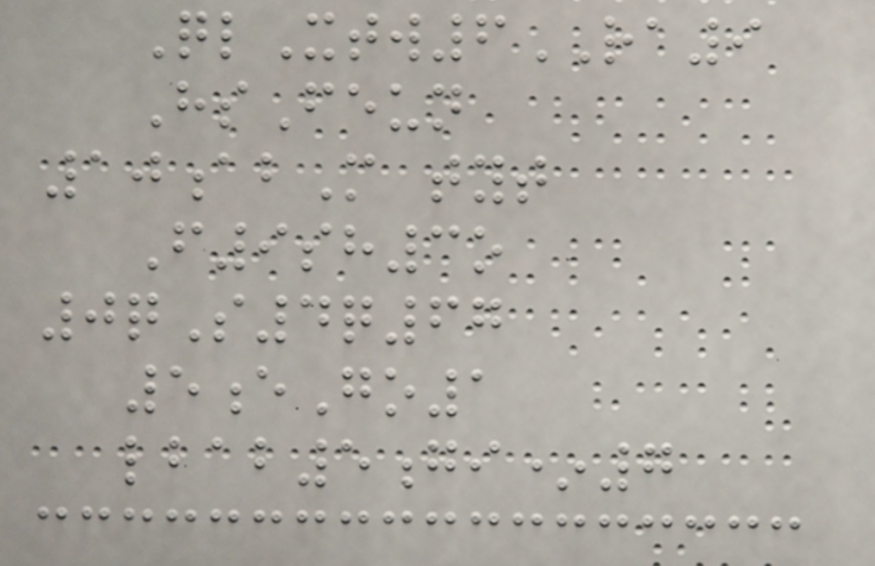QlXtw6RA9
HsFeun
10abM tyt
F9sh3o
0qS4q67
5eGo1
lbab5gi*7
